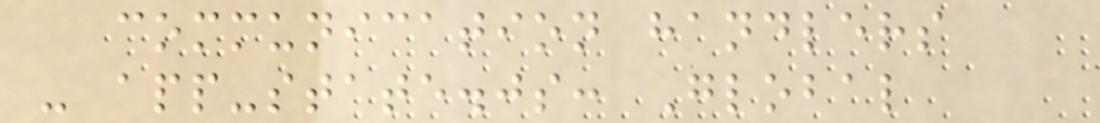communication handlers
- app-state.js: Global
